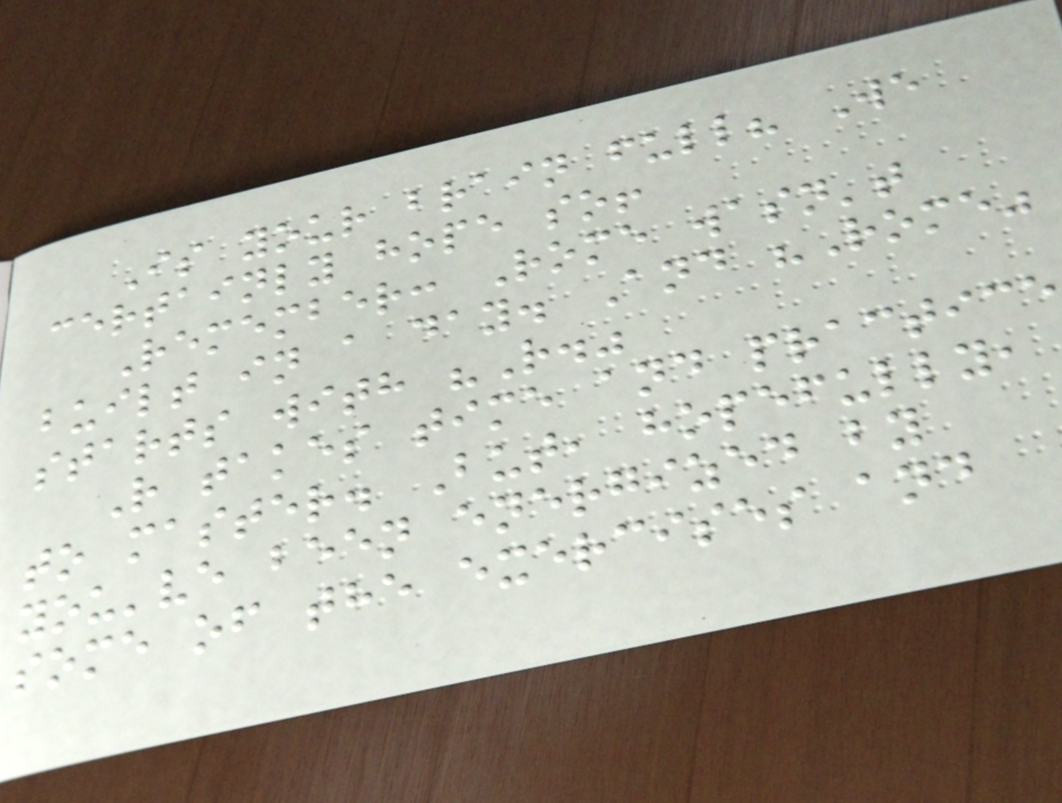Is your brain full? We
certainly hope so!
Remember: Rome wasn't
built in a day. And "Rome"
starts with "R."
R takes time and practice
to master. But, hopefully,
you've been energized by
some of the exercises and
